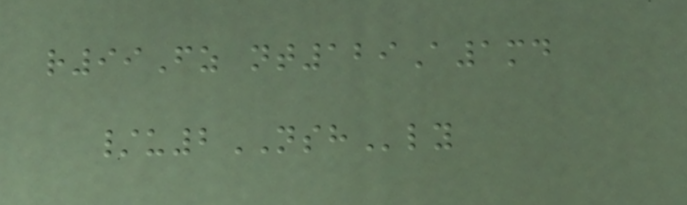r99Fz nt129A1md
/u2NSHly
